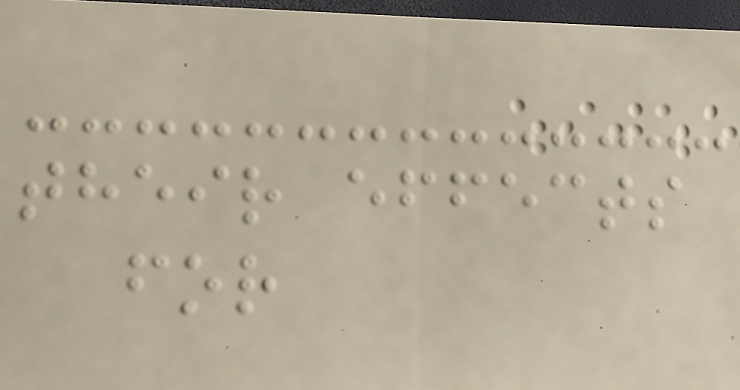their effects
for
